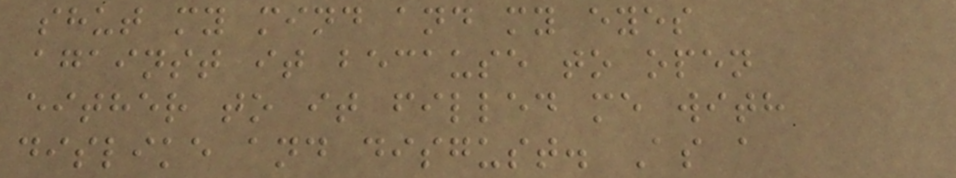shut my mind and my eyes
against it because to open
either to it filled me with
dislike and disgust. As a
